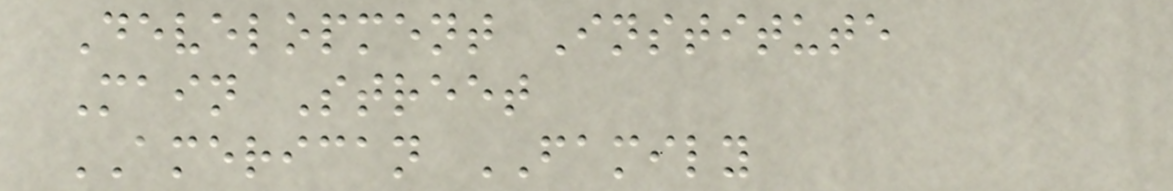Development Institute
Main Street
AMERICAN FAMILY
